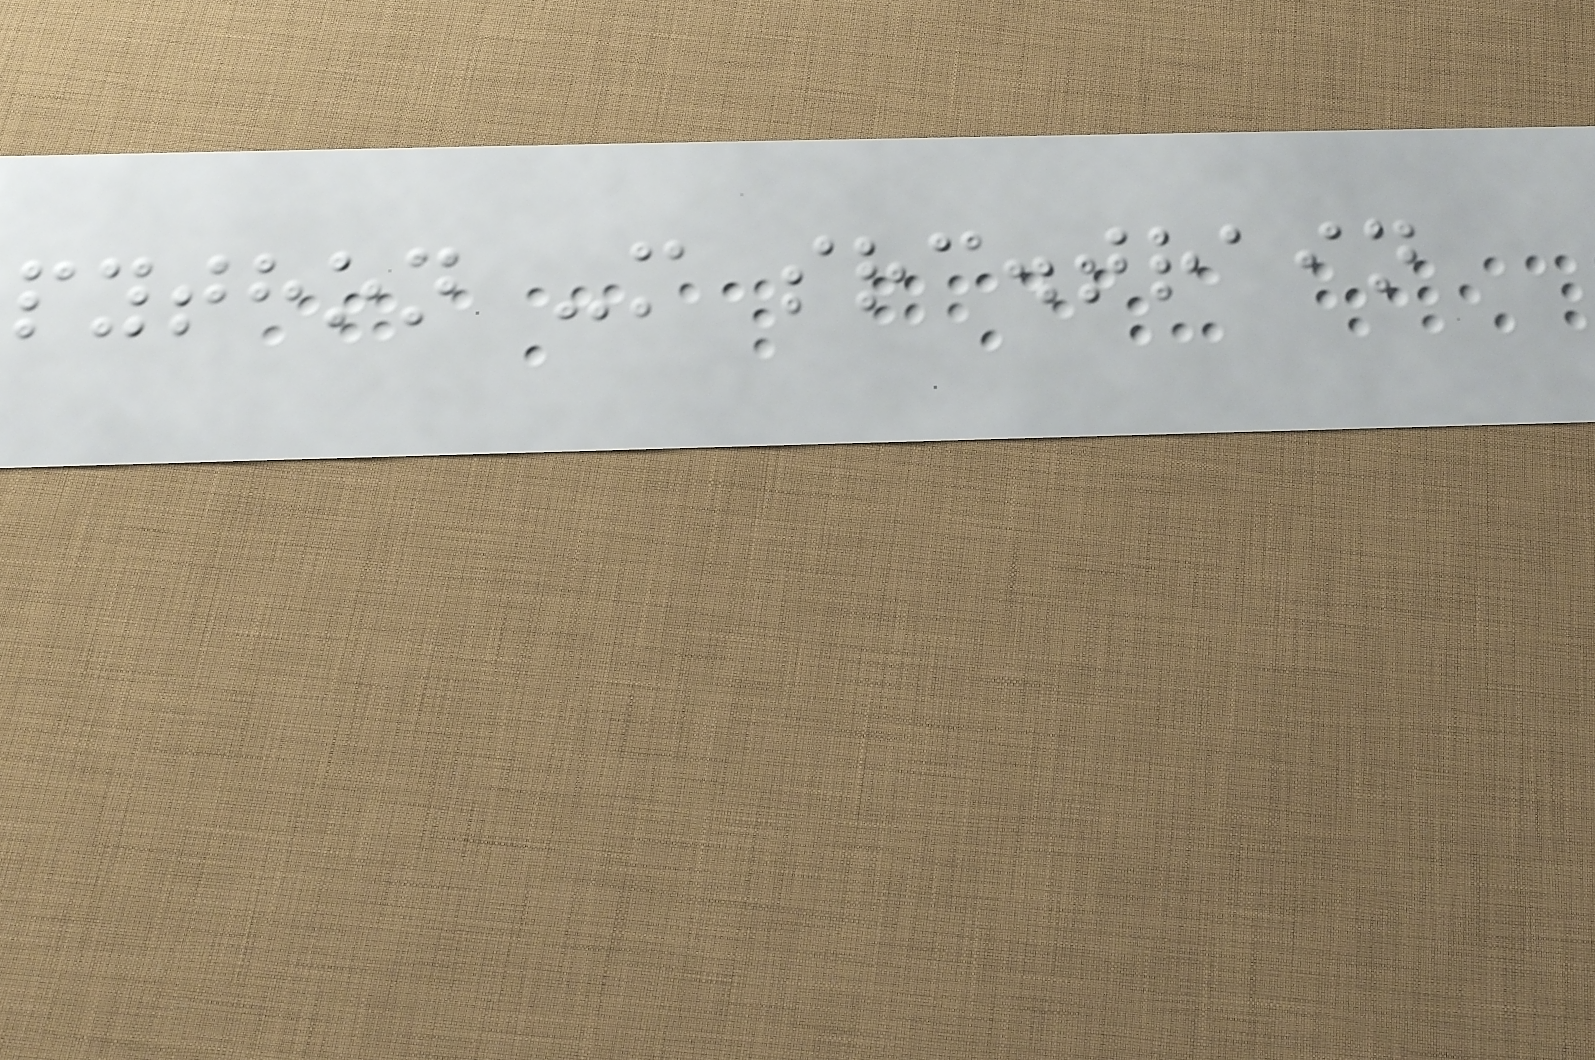python -m src.train
